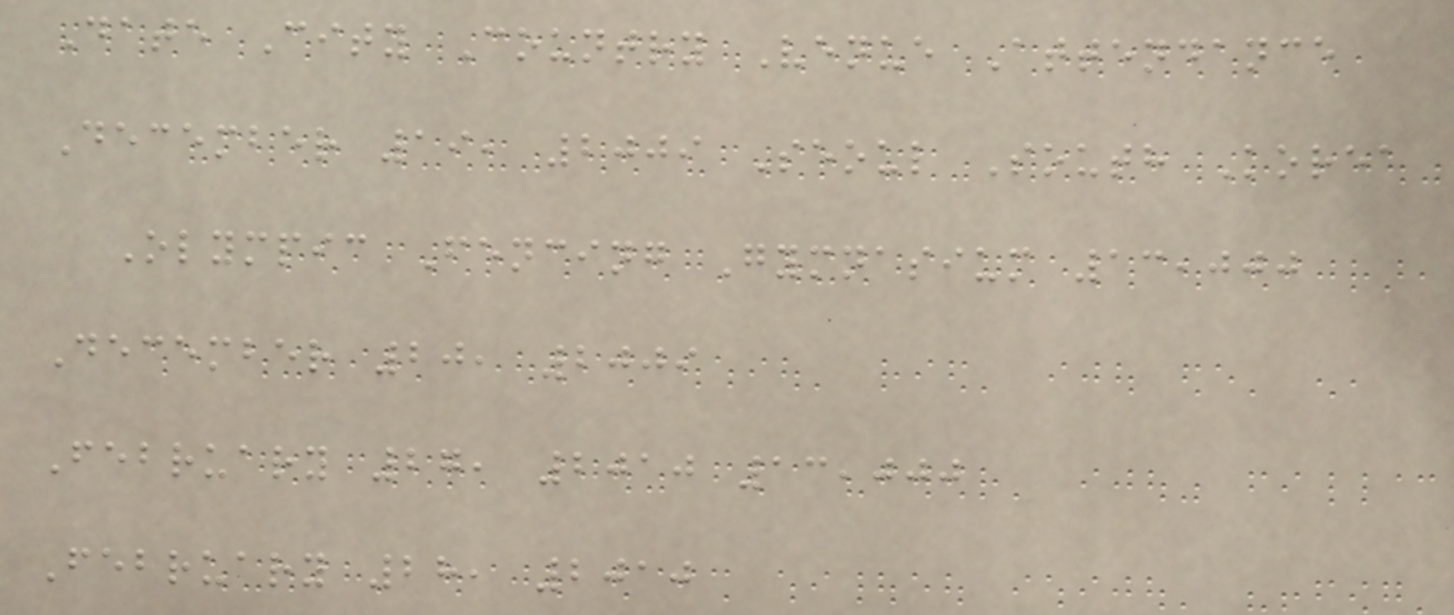Date City Country Venue Attendance
December 19, 2009 Seoul South Korea
Olympic Fencing Gymnasium 13,000
December 20, 2009
February 27, 2010 13,000
February 28, 2010
